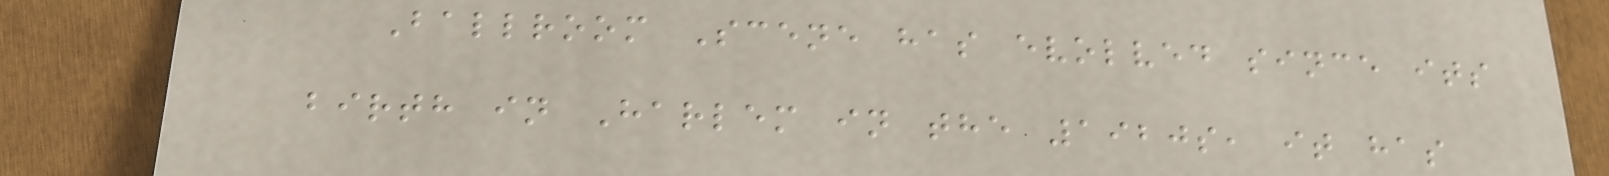Ballroom Scene has evolved since its
birth in Harlem in the 1920s, it has
